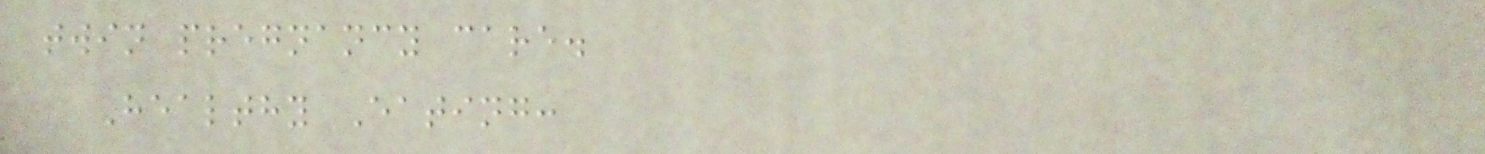twin pregnancy care.
Healthy Eating:
